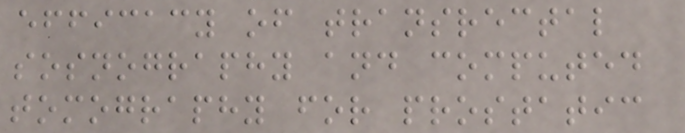efficacy of transrectal
sosnography and computed
tomography for prostatic
